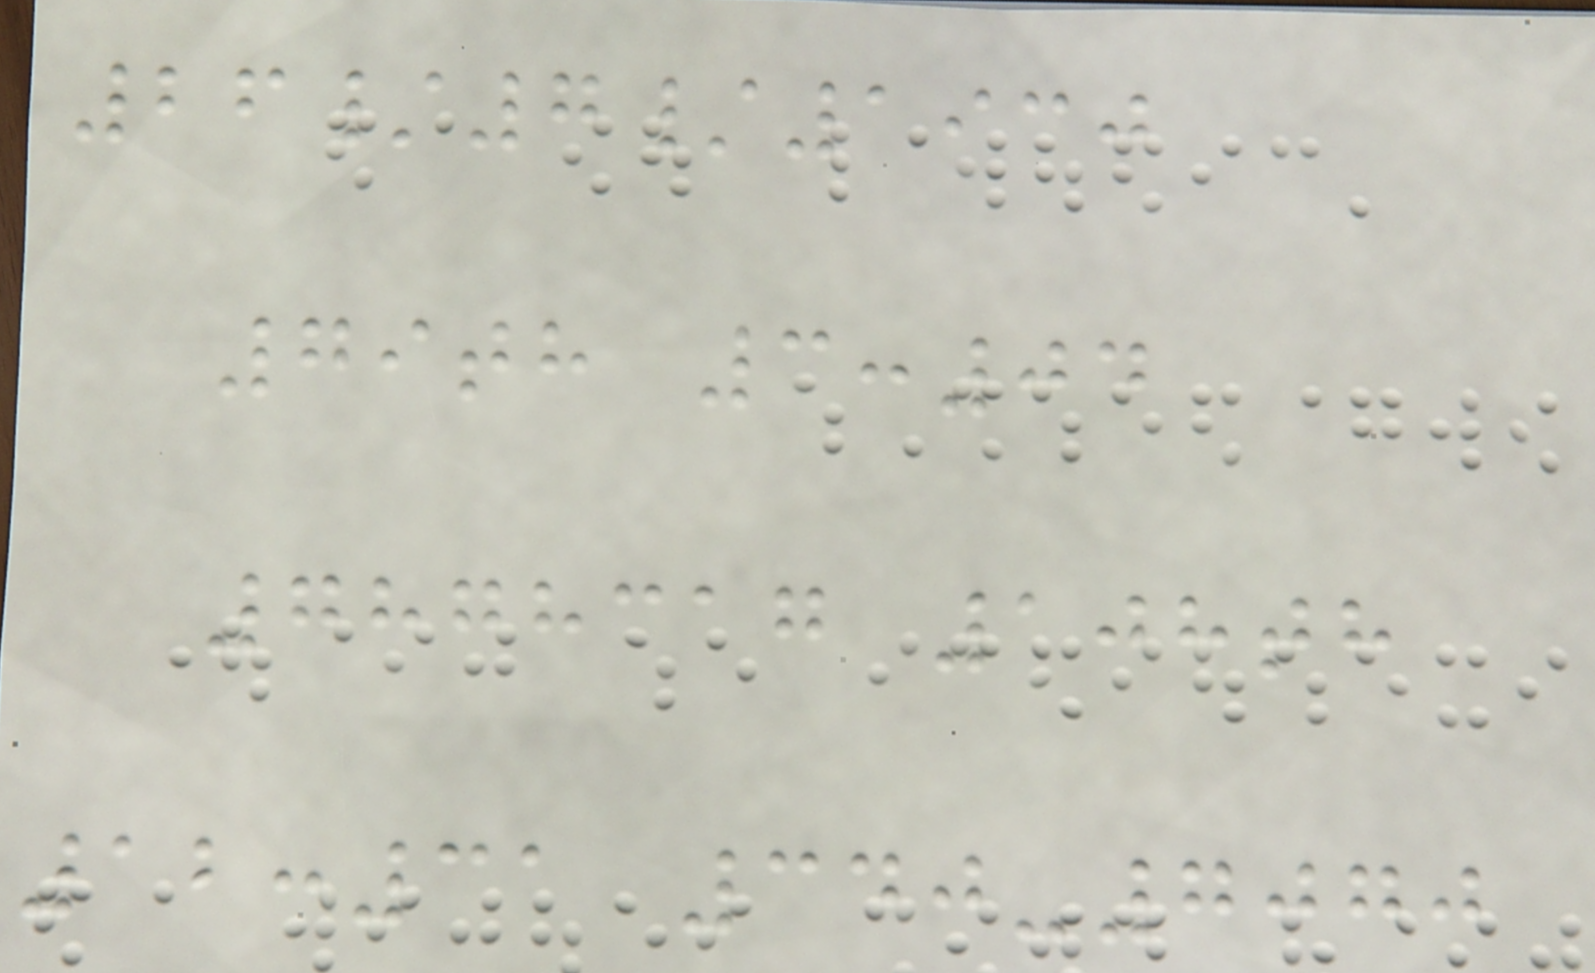26/7/1930
79th 3:04
7878317 108th
12:31 340-7070
